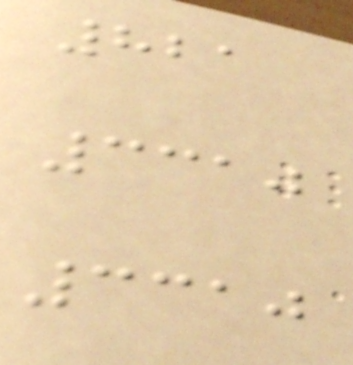821
3310
3310
